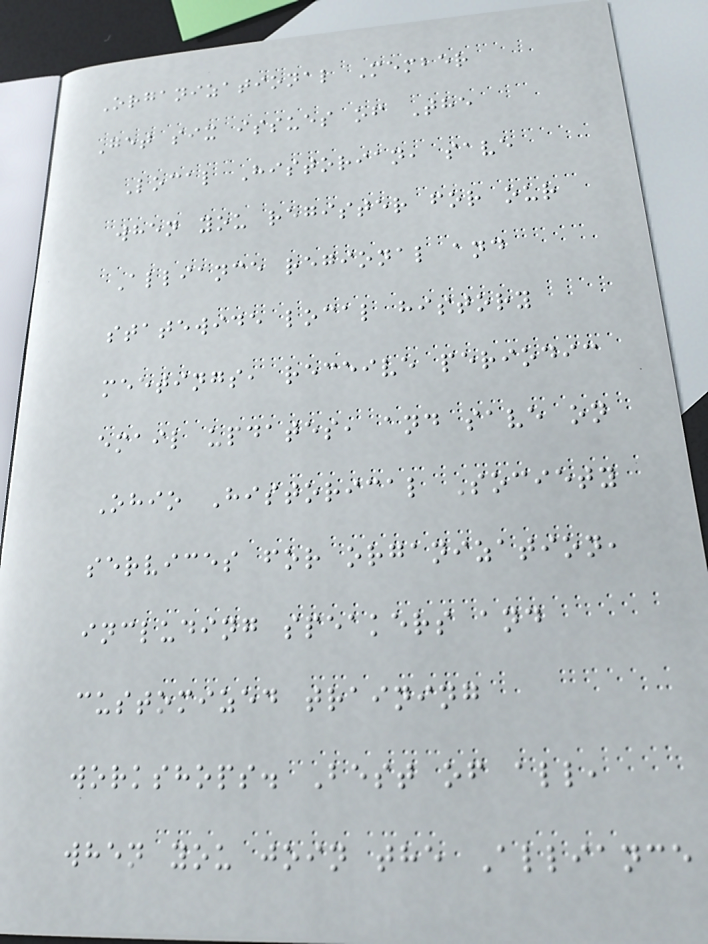Organizational Member
Get six issues of The
Local Historian, save
when you register for our
Alliance regional and
statewide local history
meetings, receive periodic
email updates, and save on
Ohio Historical Society
services for organization,
including speakers and
customized training
workshops. Best of all,
when you join the Alliance
